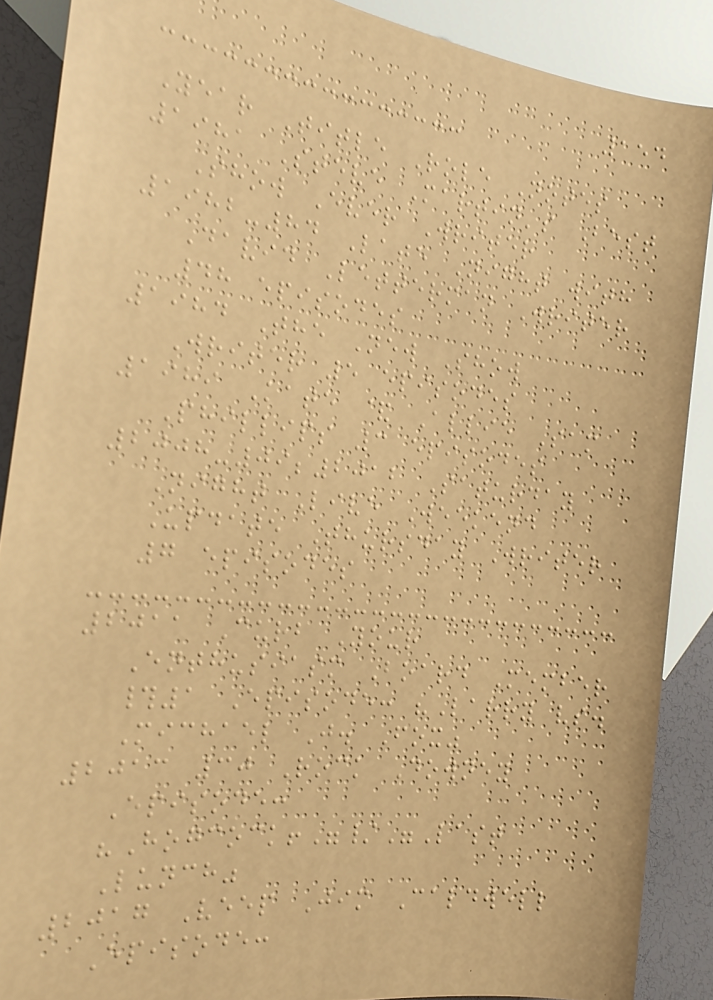154
Year Title Role Notes
1981 Steve Martin's Best
Show Ever Writer
1982-84 Late Night with
David Letterman Writer
48 episodes
1984 The New Show
Writer 5 episodes
1989 Kate & Allie Sam
Phillips 3 episodes
2008-09;2012 Saturday
Night Live Weekend
Update Thursday Writer
7 episodes
2011 Curb Your
Enthusiasm Board Member
#1 Episode: "Larry vs.
Michael J. Fox"
2013 30 Rock Downey
Episode:
"Hogcock!"/"Last
Lunch"
2017 Veep Jim Caldwell
Episode:
